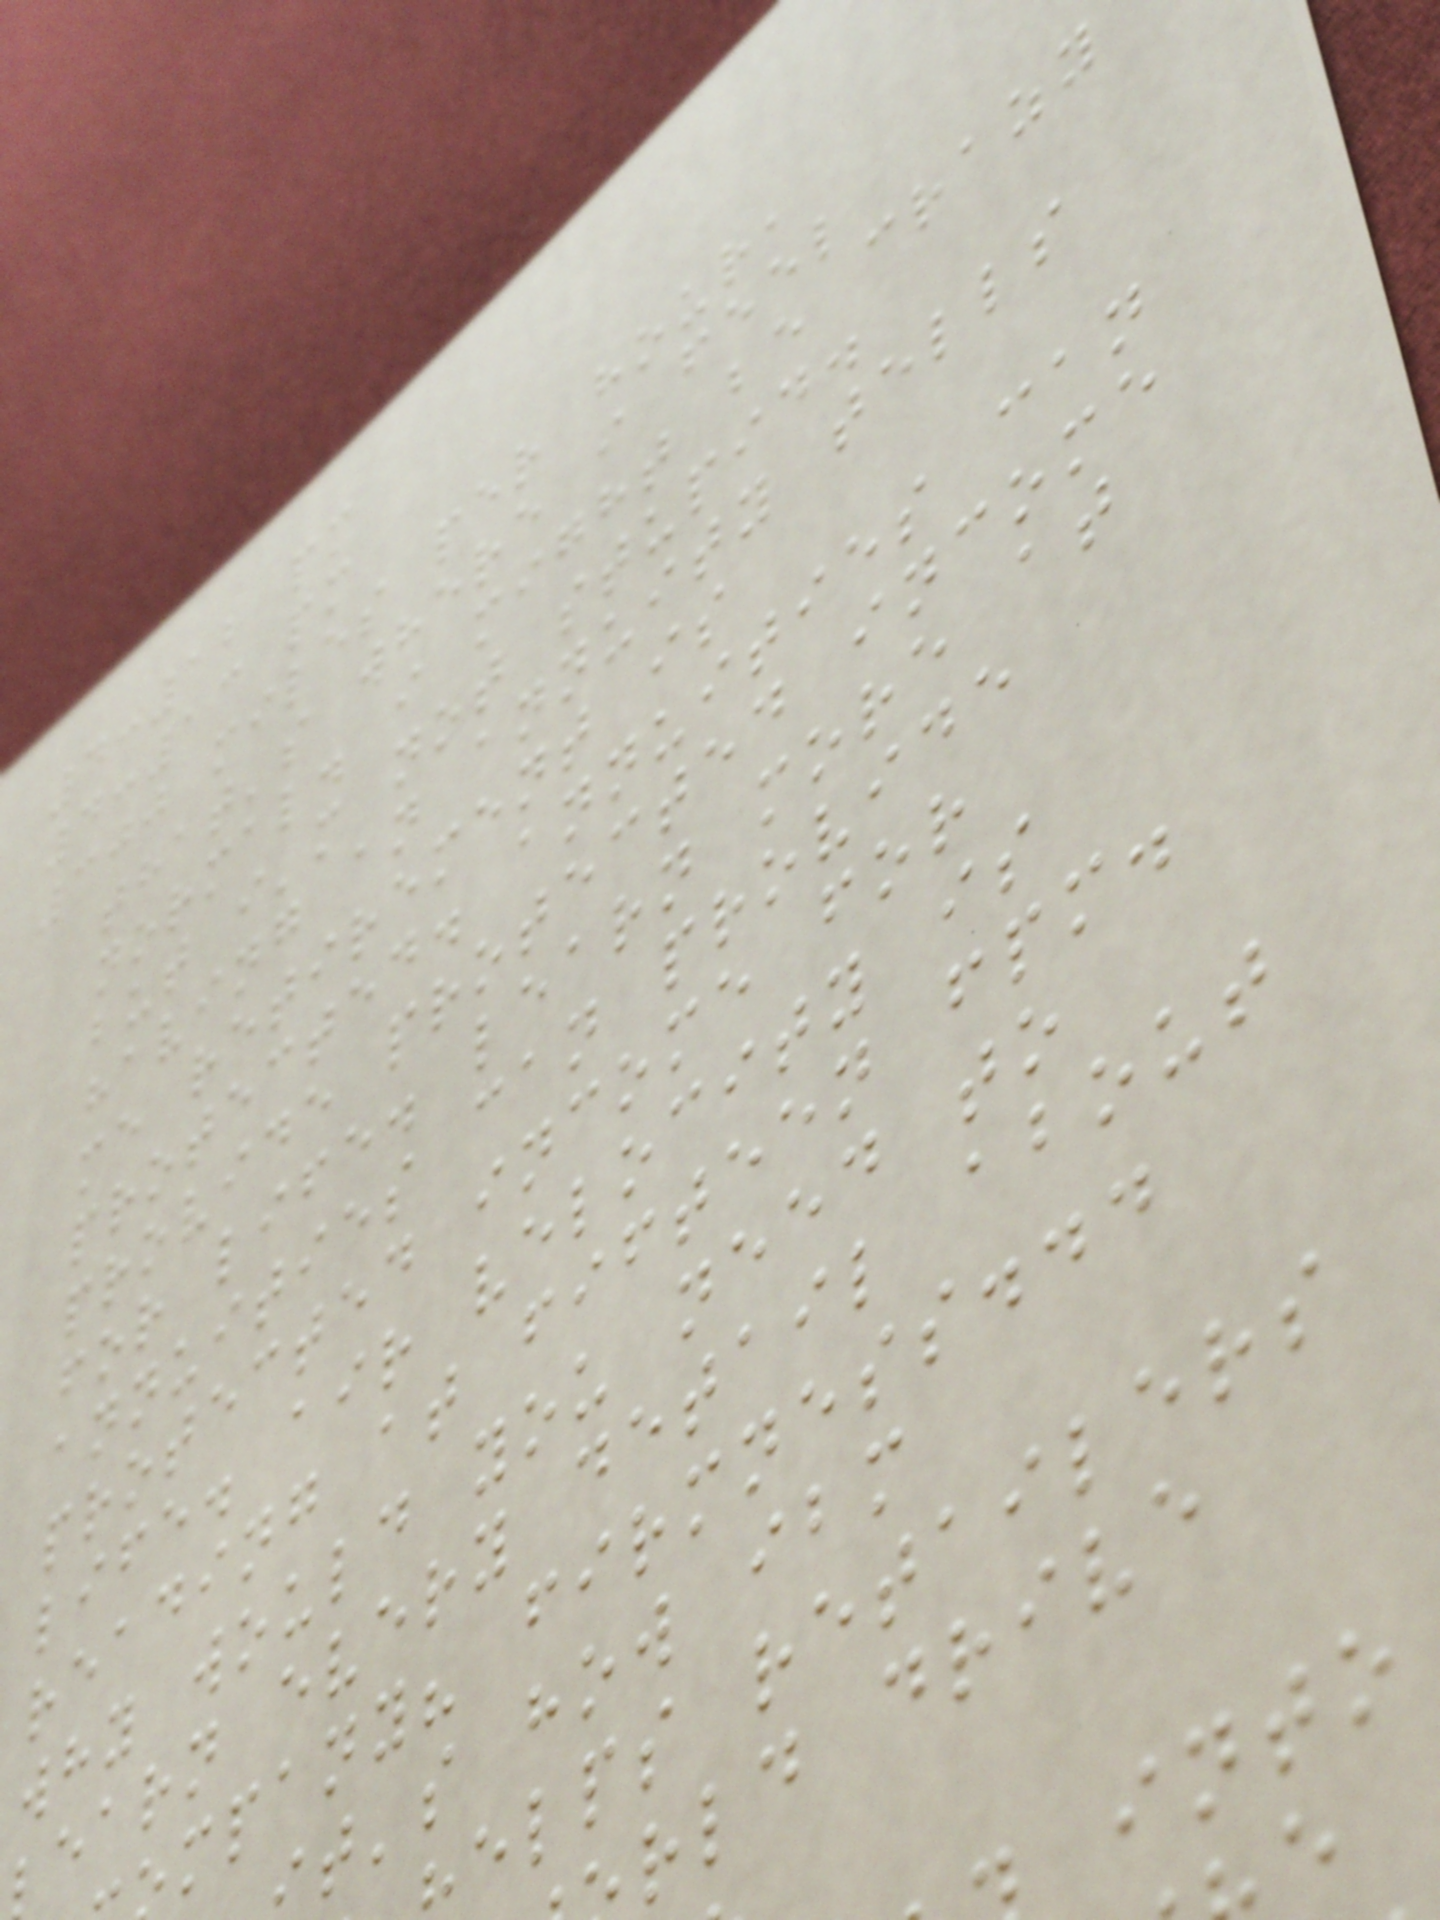4:12 pm
4:13 pm
300 miles per hour,
that's where i feel
normal. i might be crazy
but i'm not stupid.
having an annuity tells
me retirement is
protected. annuities can
provide protected income
for life. learn more at
annuities can provide
protected income for
life. air velocity is
reading at fifteen fpm.
why would you need to
earn every detail about
mpany? firmness...
t's how ibm
elps retailers
rld drive
